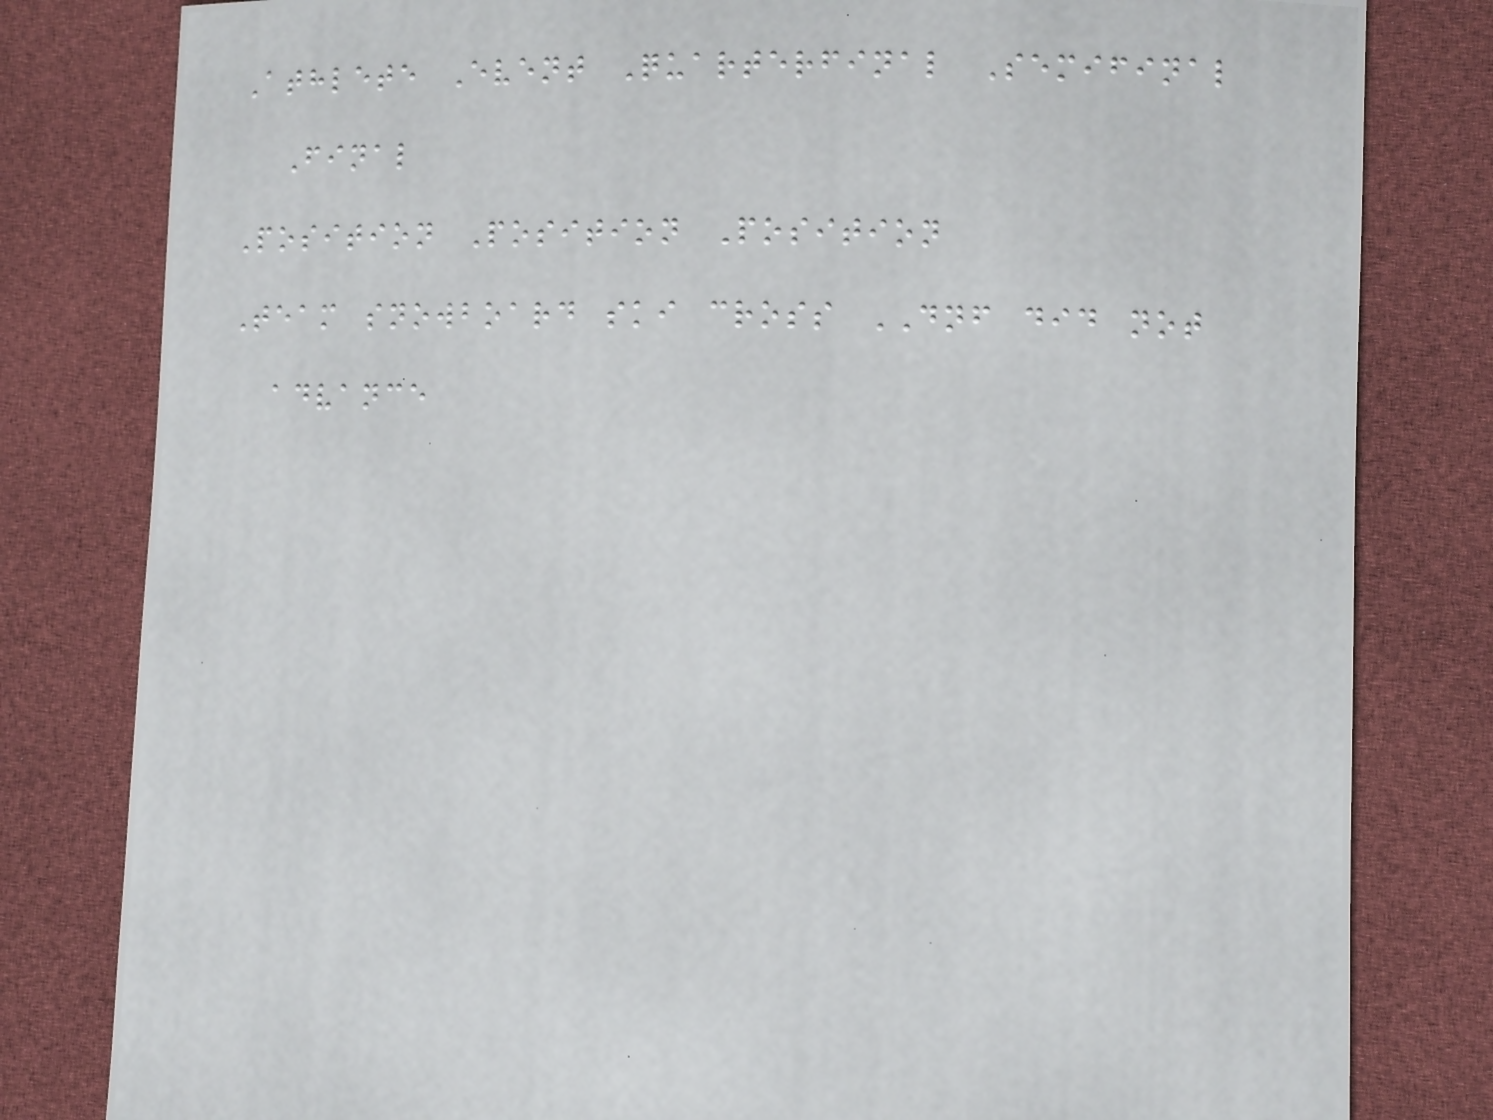Athlete Event Quarterfinal Semifinal
Final
Position Position Position
Team snowboard ski cross DNF did not
advance
